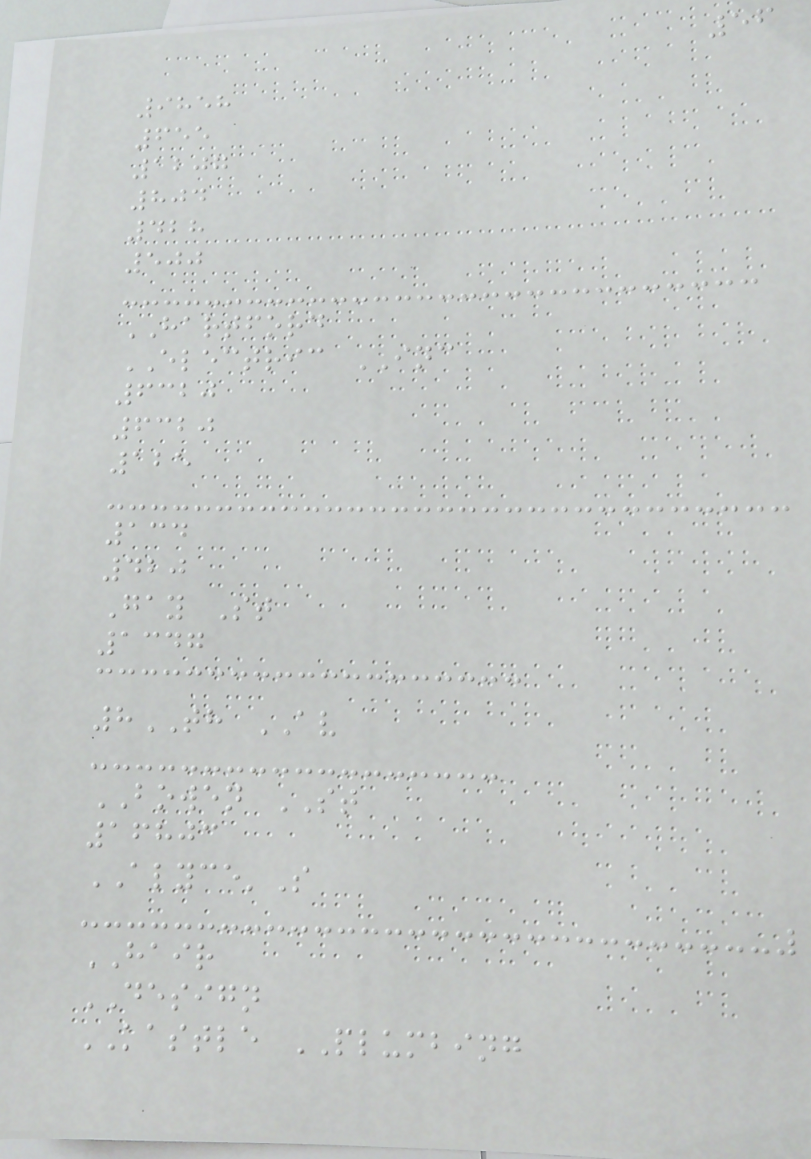56
9858
655
1207
804
428
500
HARTFORD
ELECTRIC INC
6320
6320
125
134
420
Gay St
1347
8TH AV
BOWEN ST
16803
ALYCE'S
HAIR
DESIGN
KASTLE PLUMBING
